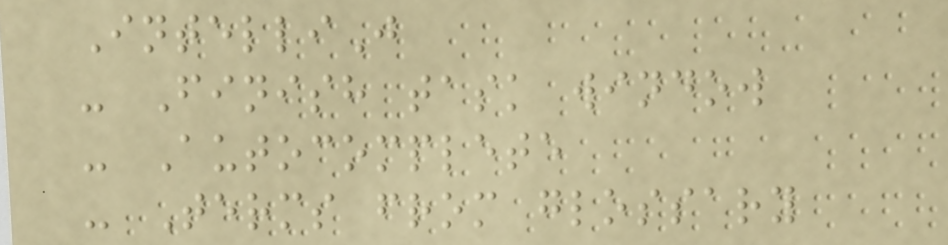IntelliJ
- Finish task window
- Autocomplete
- Terms from glossary
